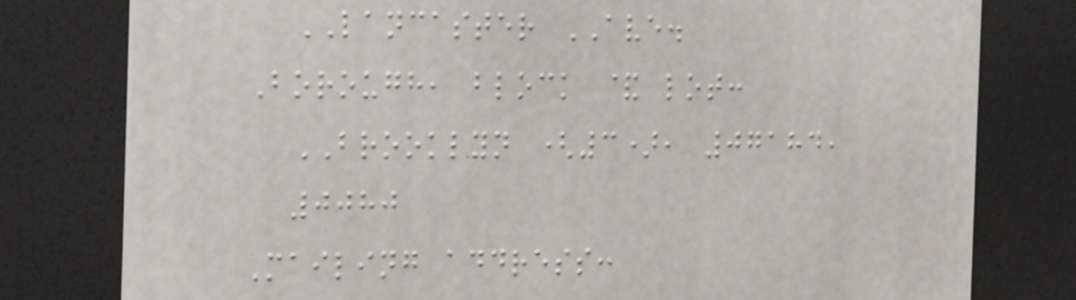LANCASTER AVE.
Borough, block & lot:
BROOKLYN (3), 07184,
0080
Mailing address:
